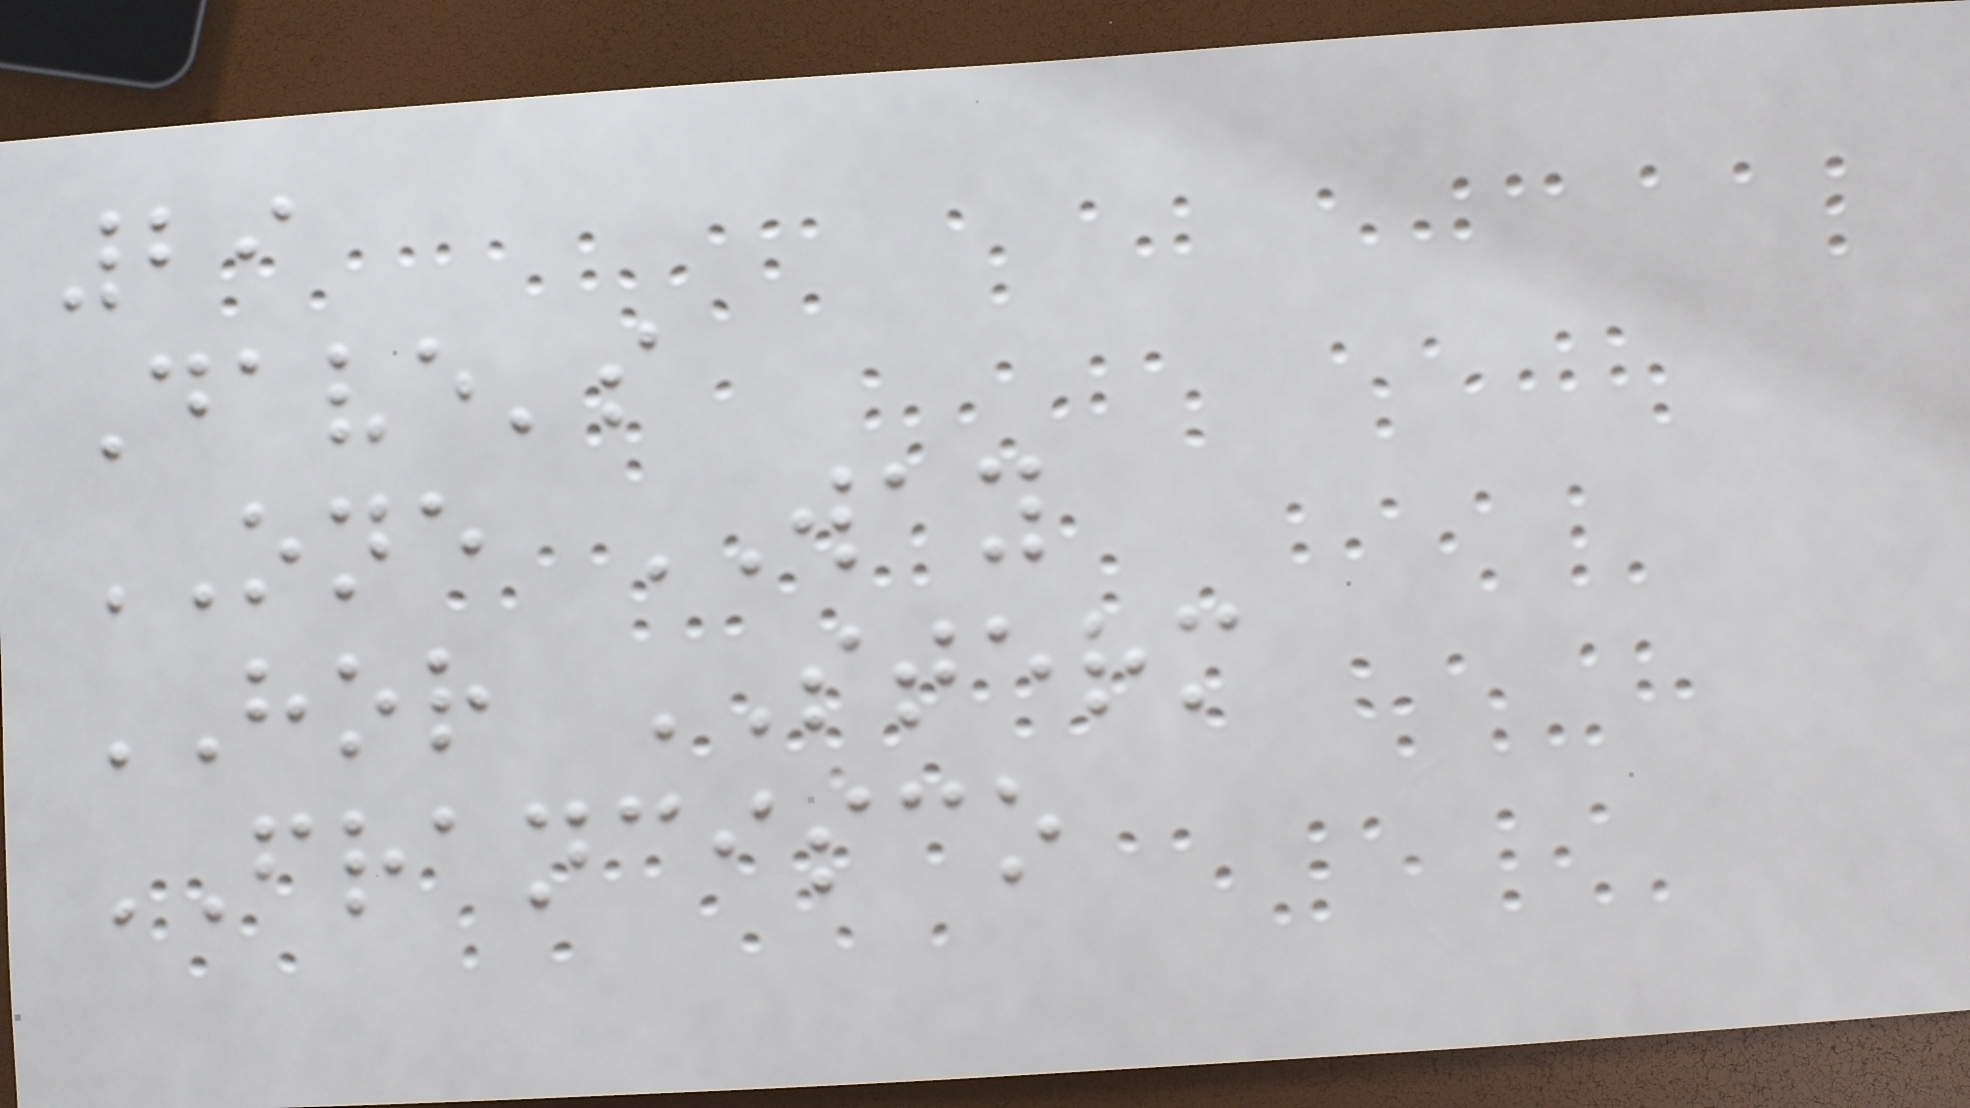29
Dave's
ONE WAY
HOR STERM
FRANCISCO
